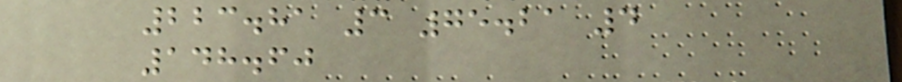223.81 3 75.21 4
148.60
